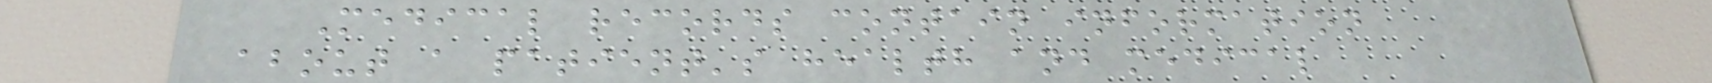Medical records contain information
about a patient's health and medical
